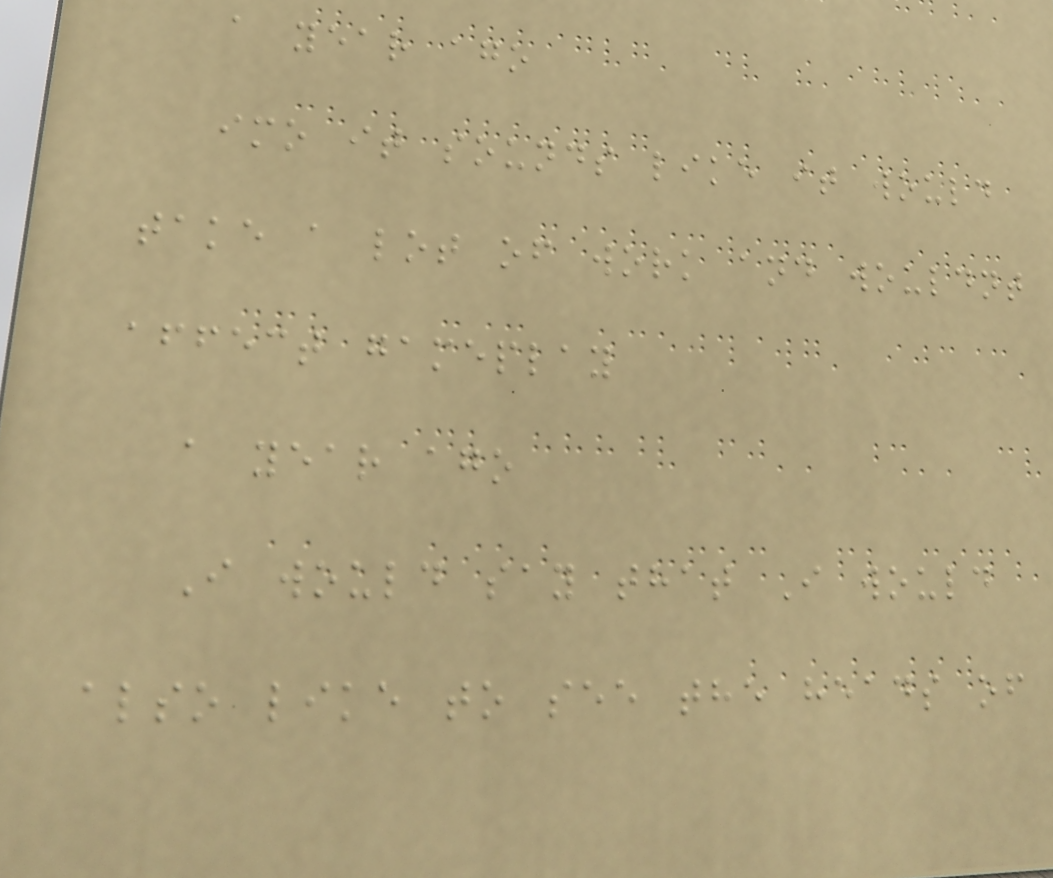a year ago
imo it sounds like it would
take a lot of work and wouldnt
affect gameplay
a year ago
I would say that I would
also like to see the heads of
